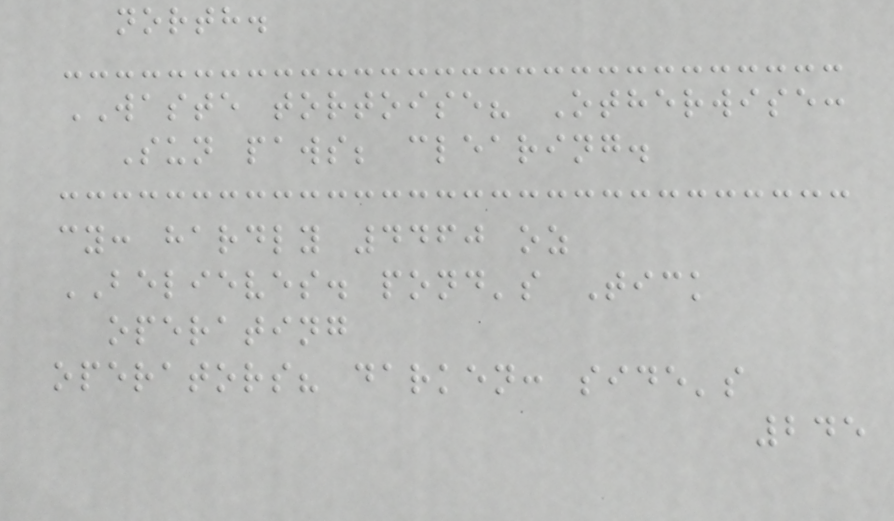north.
WASTE tortoise? Otherwise:
Sun paws; clearing.
cy: hardly 4460 oz
BELIEVES. pond's Tick
operating
operators? darken: side's
245
